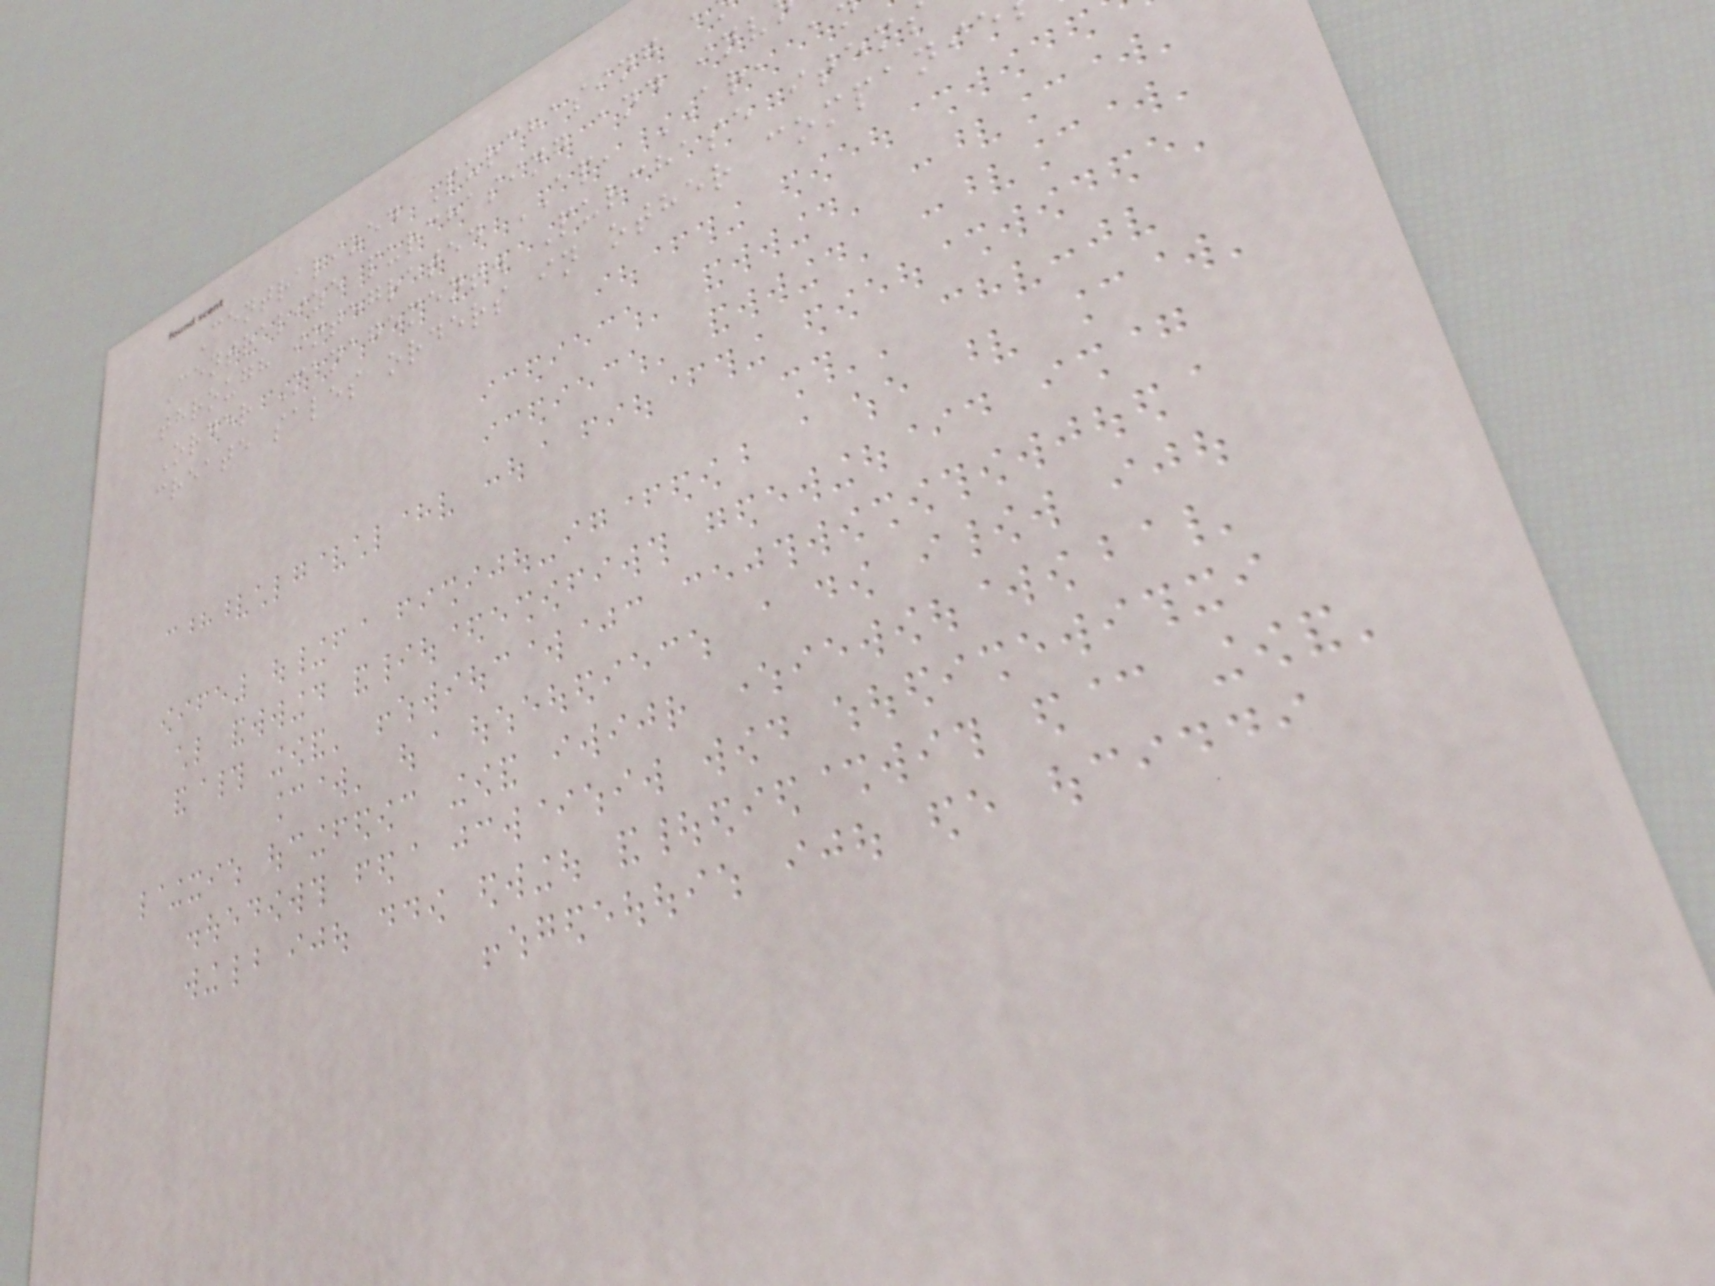Centralized Purchasing a
Centralize purchasing and inv
through integrated AP, AR, a
Order Management. Purchase item
create sales orders in other companie
